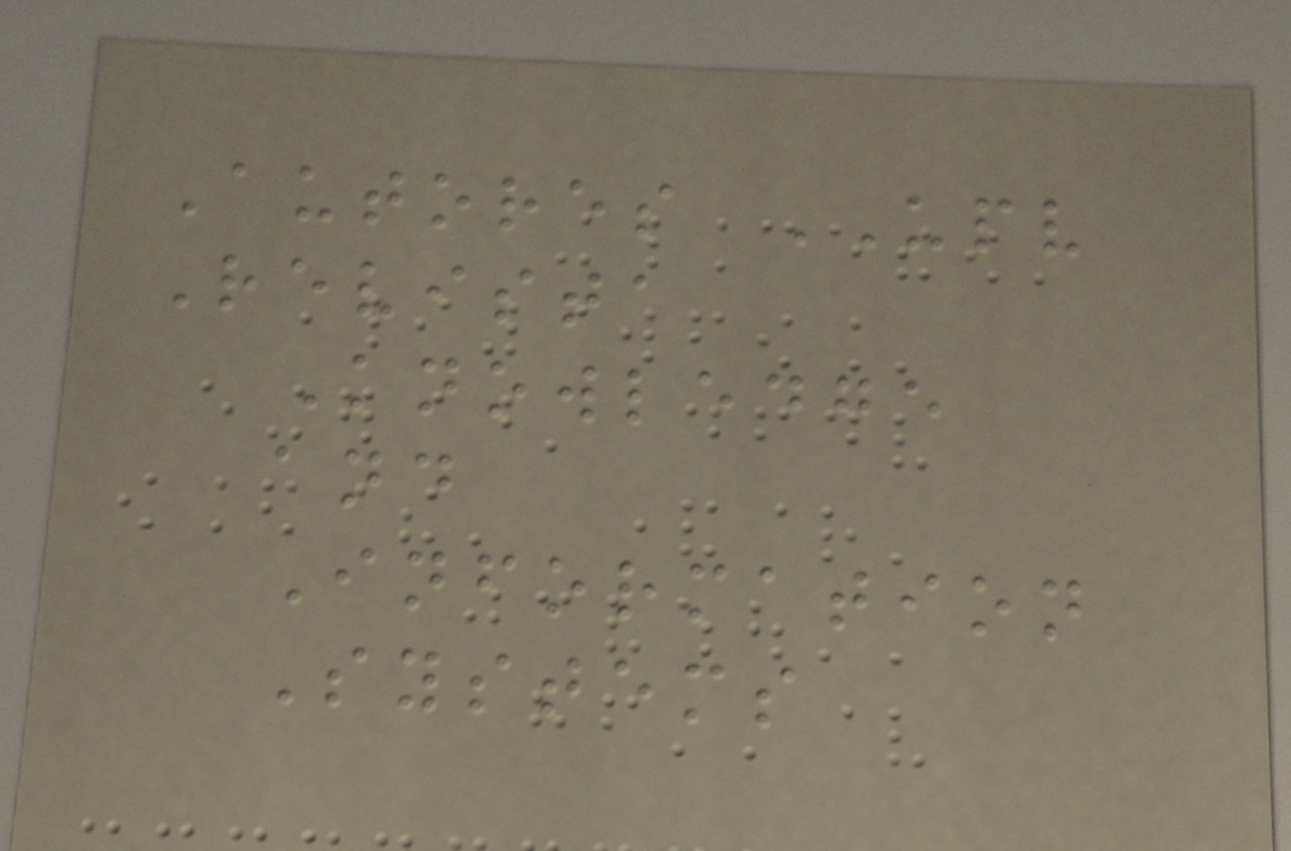Autores UPV
Revista
Knowledge
and
Information
Systems
